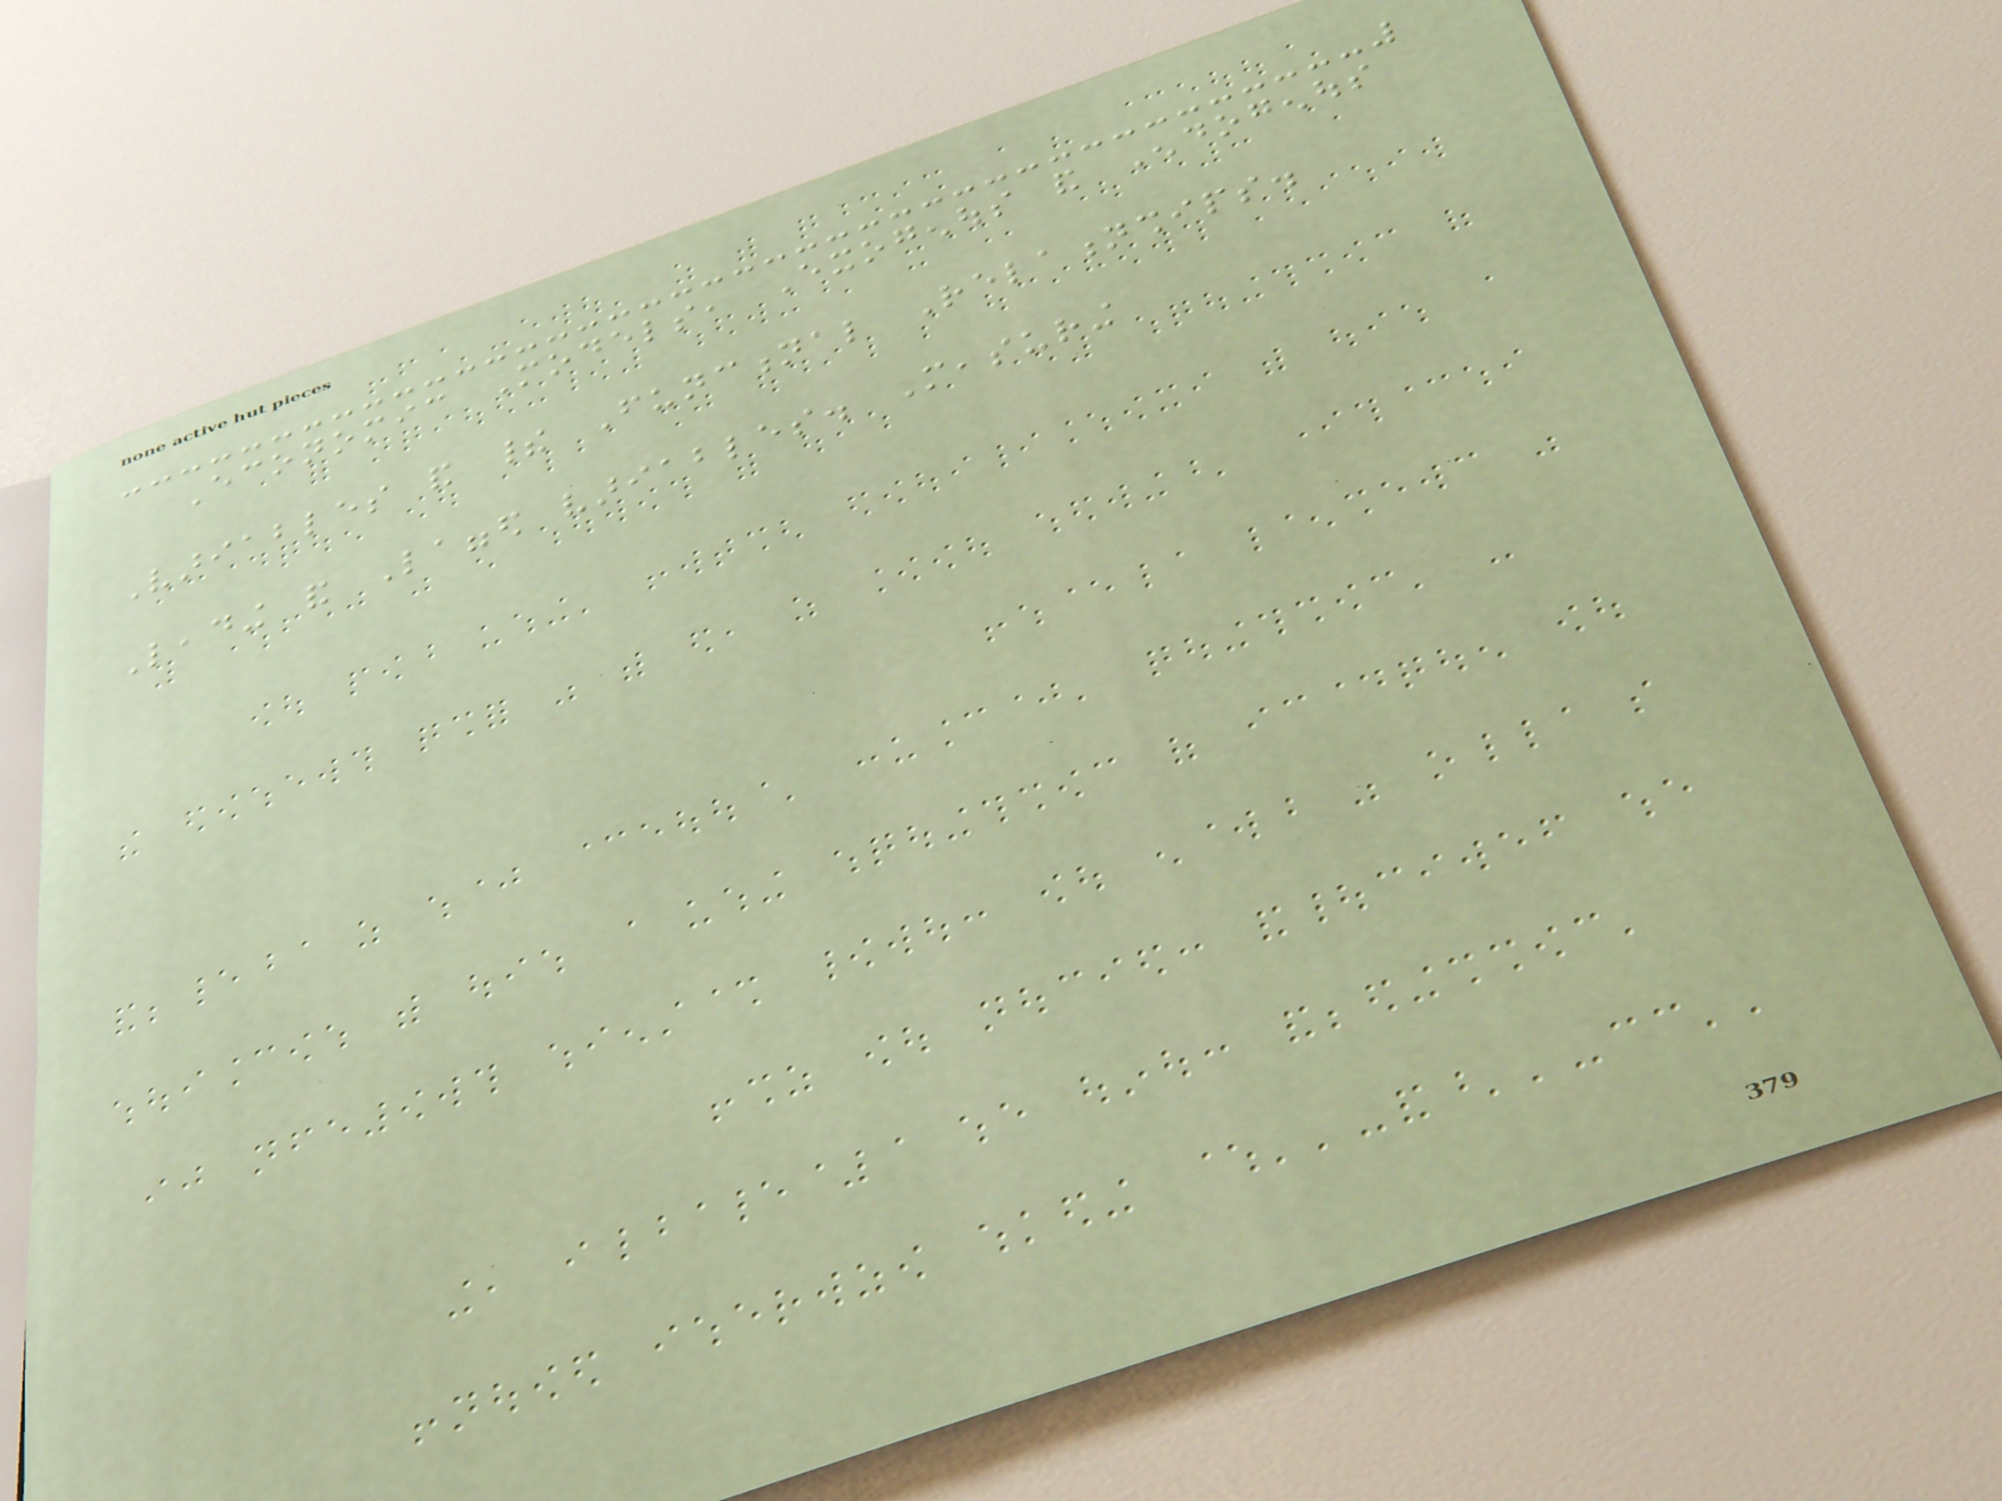Economic Models, Exogenous and Endogenous
Variables and their Functional Relationships.
Leading and Lagged variables. Measuring
